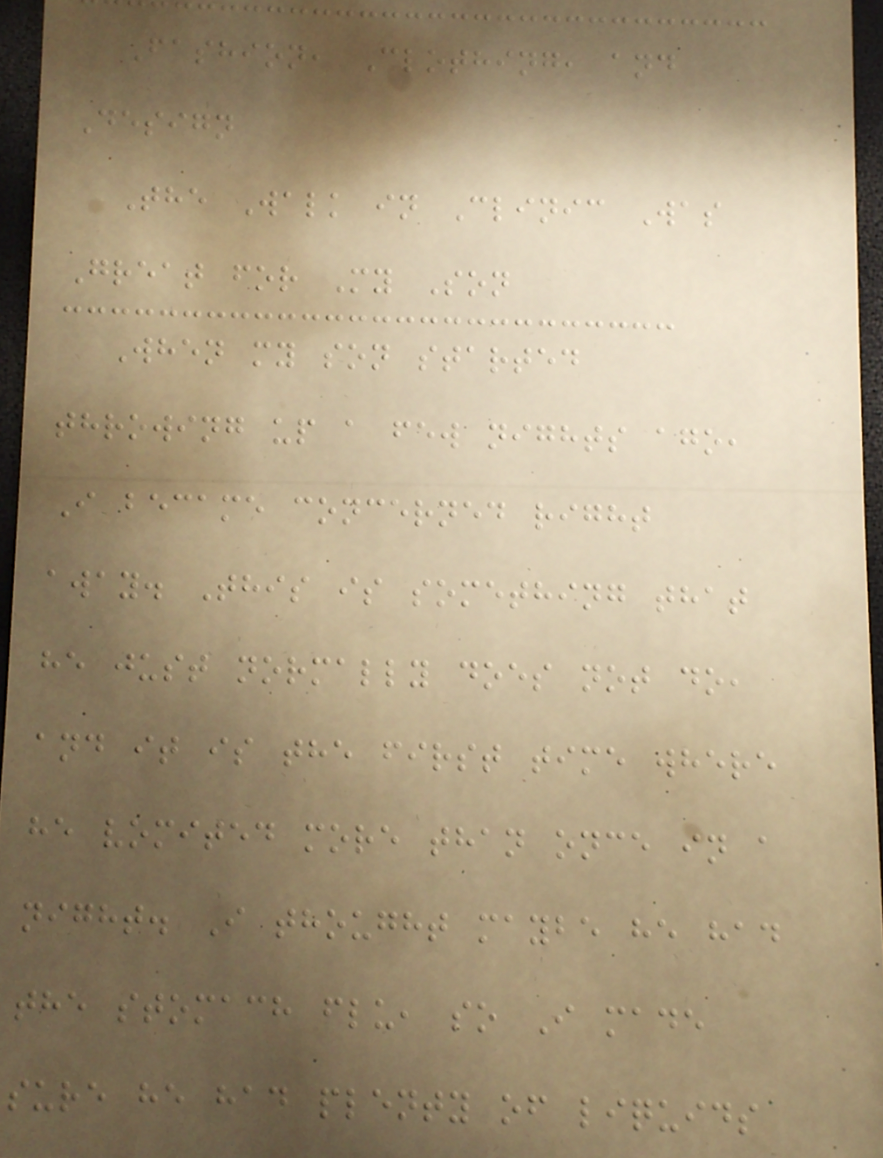Fashion, Clothing, and
Design
The Walk in Clinic Was
Great for My Son
When my son started
throwing up a few nights ago,
I became concerned right
away. This is something that
he just normally does not do,
and it is the first time where
he vomited more than once in a
night. I thought maybe he had
the stomach flu, so I made
sure he had plenty of liquids
